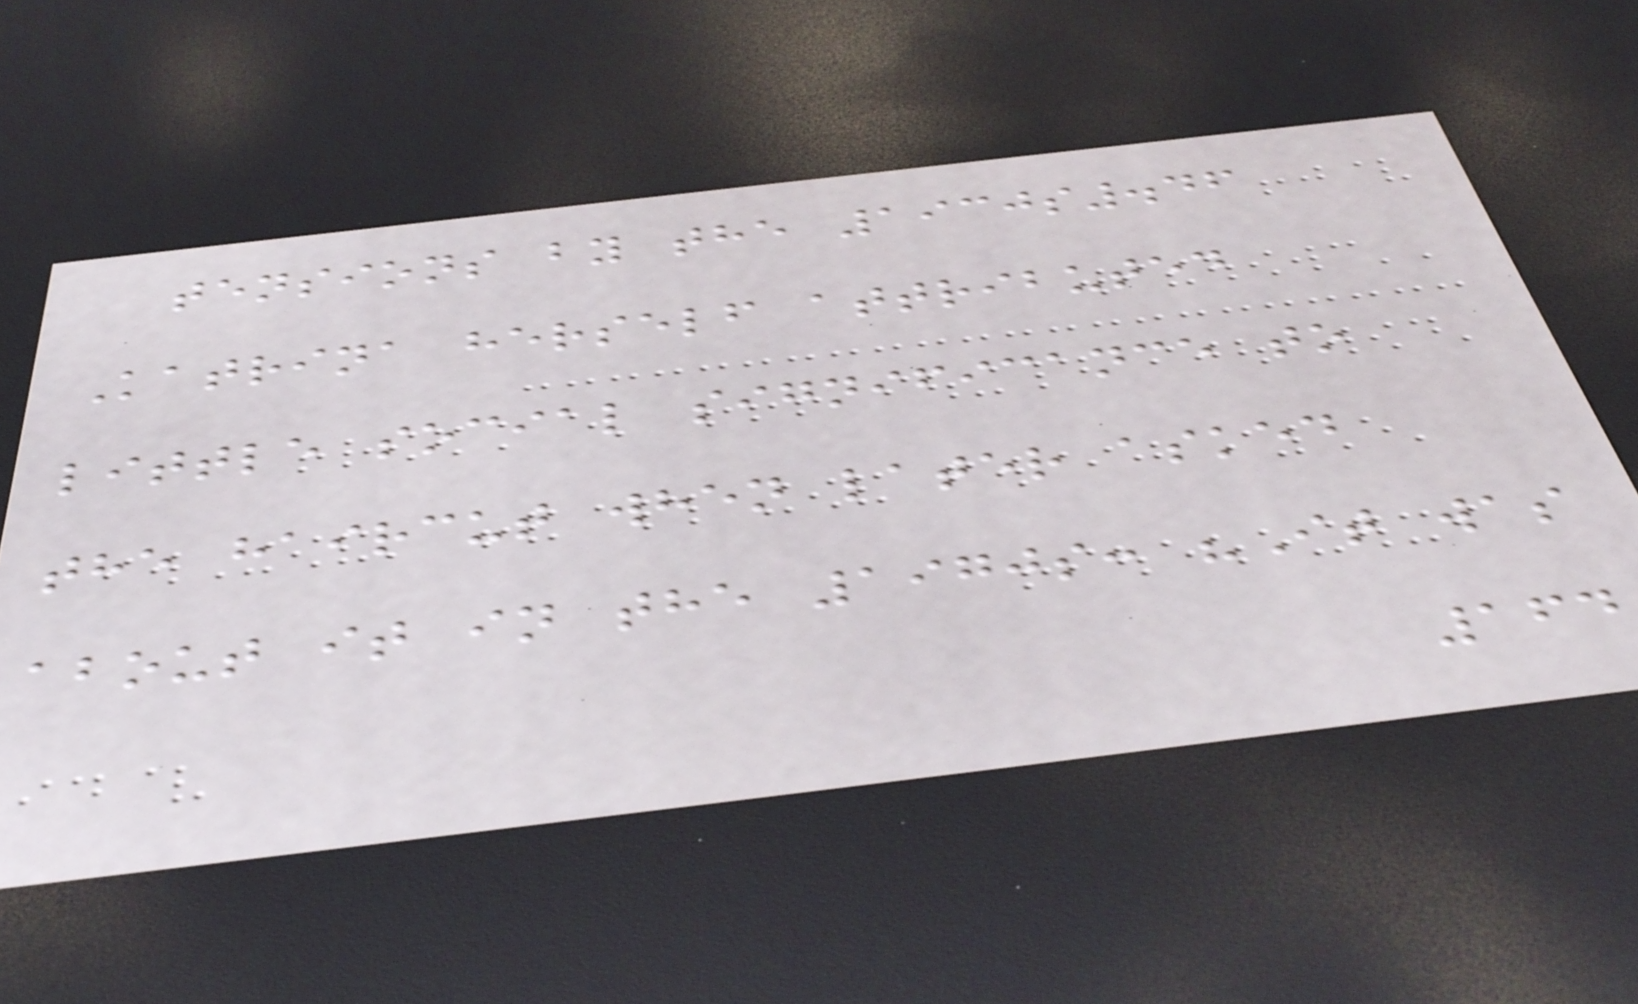tensions by the 1930s.46
Katrina herself attributed
little social significance to
the haircut when later asked
about it in the 1970s: "It was
164
